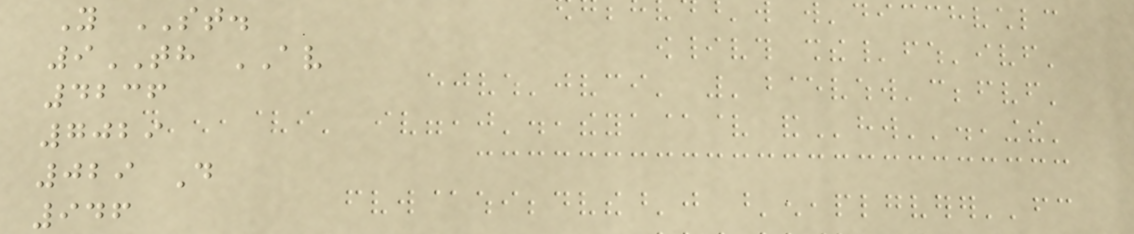Y ST.
9TH AV
4236
7029
029 D
946
